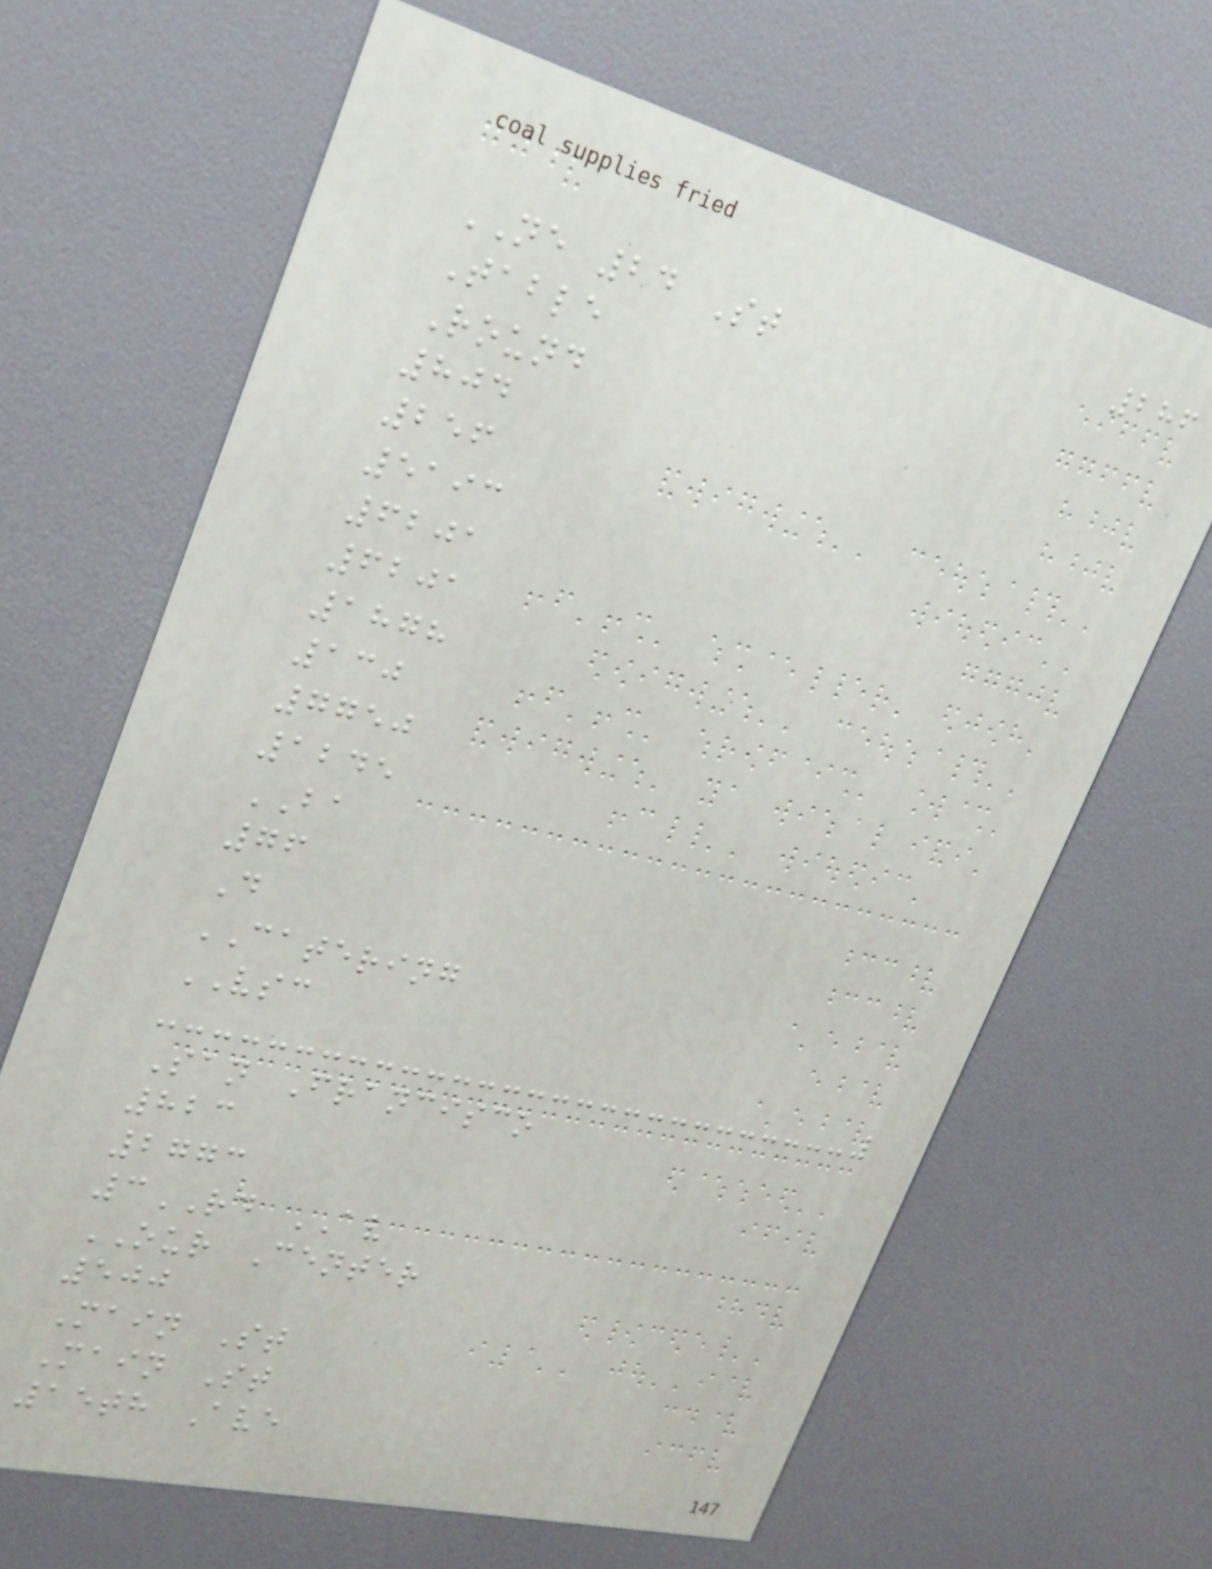286
NE 24 St
Table
Round
804
256
5193
6201
6201
1878
130
7750
1245
BA
76
D
CATERING
VSC
San Francisco
823
2773
3RD AV
OUR Center
500
Main St
Main St
15th Ave
